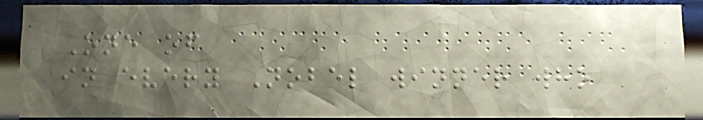One of
in every Nobel winner who
